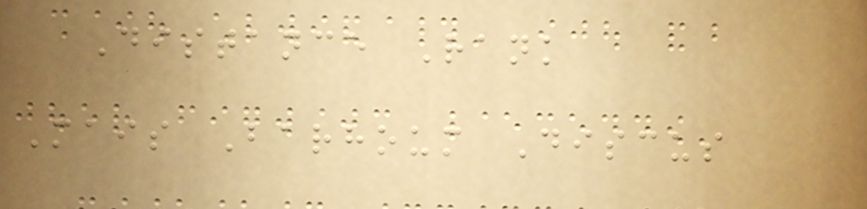Distance Rank
Mais Barhoum Discus
